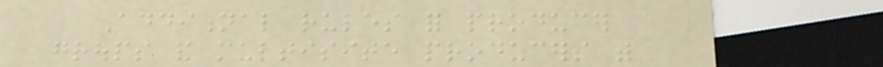Additional rules for producer
groups and multisite producers with
